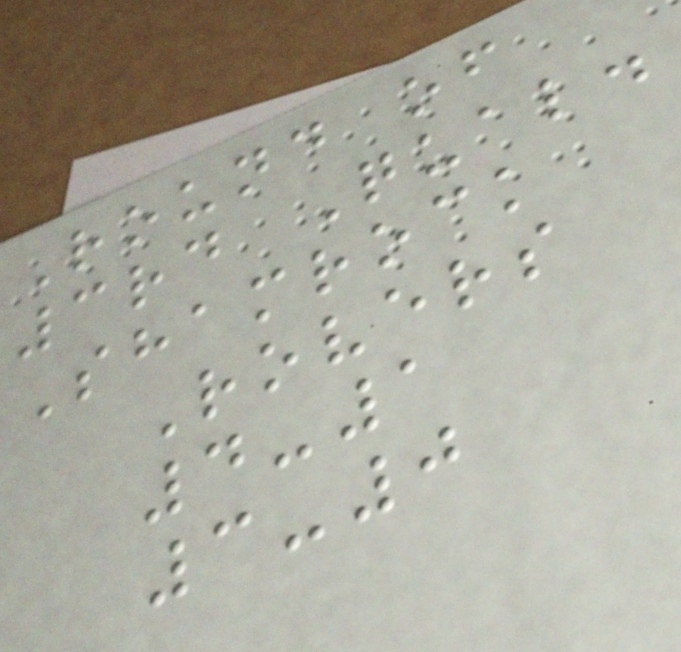Round of
3rd Qual.
Shamrock
Rovers
4-1
3-0
